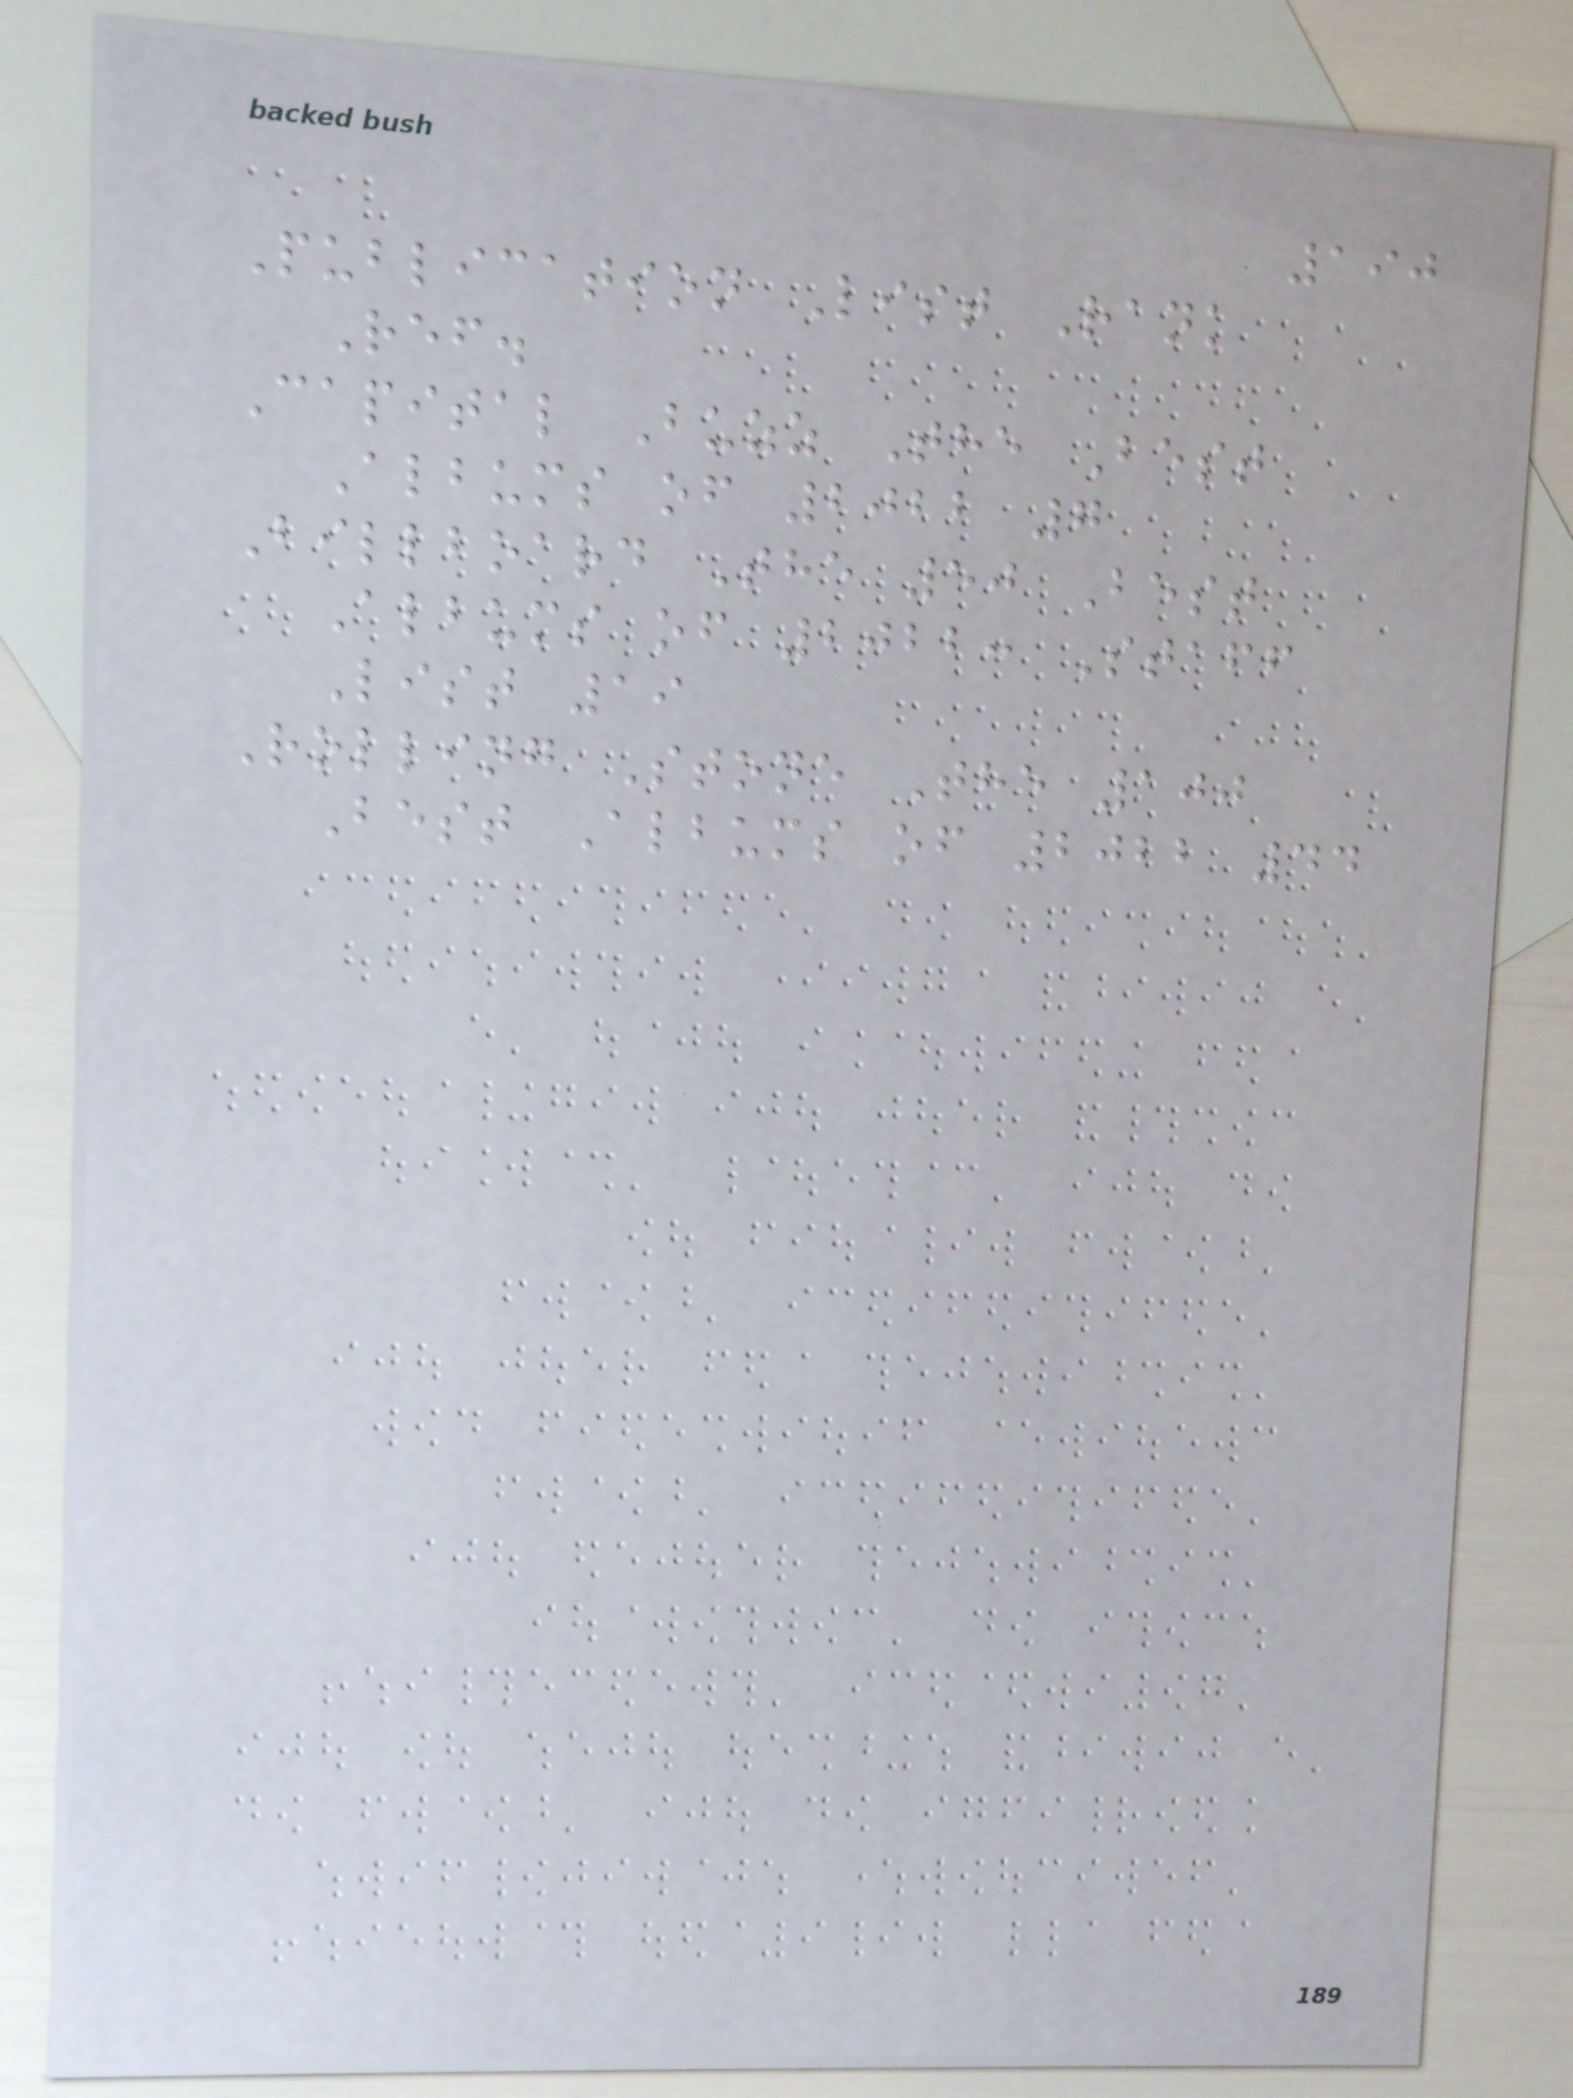190
Publication List Rank
Ref.
Capital Buzz The Best
Albums of 2022 7
Billboard The 50 Best
Albums of 2022: Staff
List 19
Rolling Stone The 100
Best Albums of 2022 44
